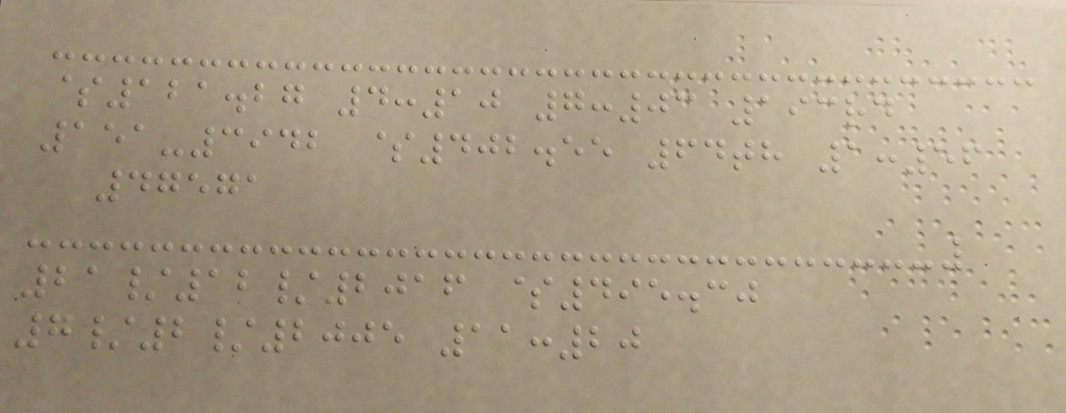$121.27 4:10 7:03 193rd
151-3942 $402.55 64th 1:56
47571
21/12/2016 $495.30
7/2/2005 11:20
